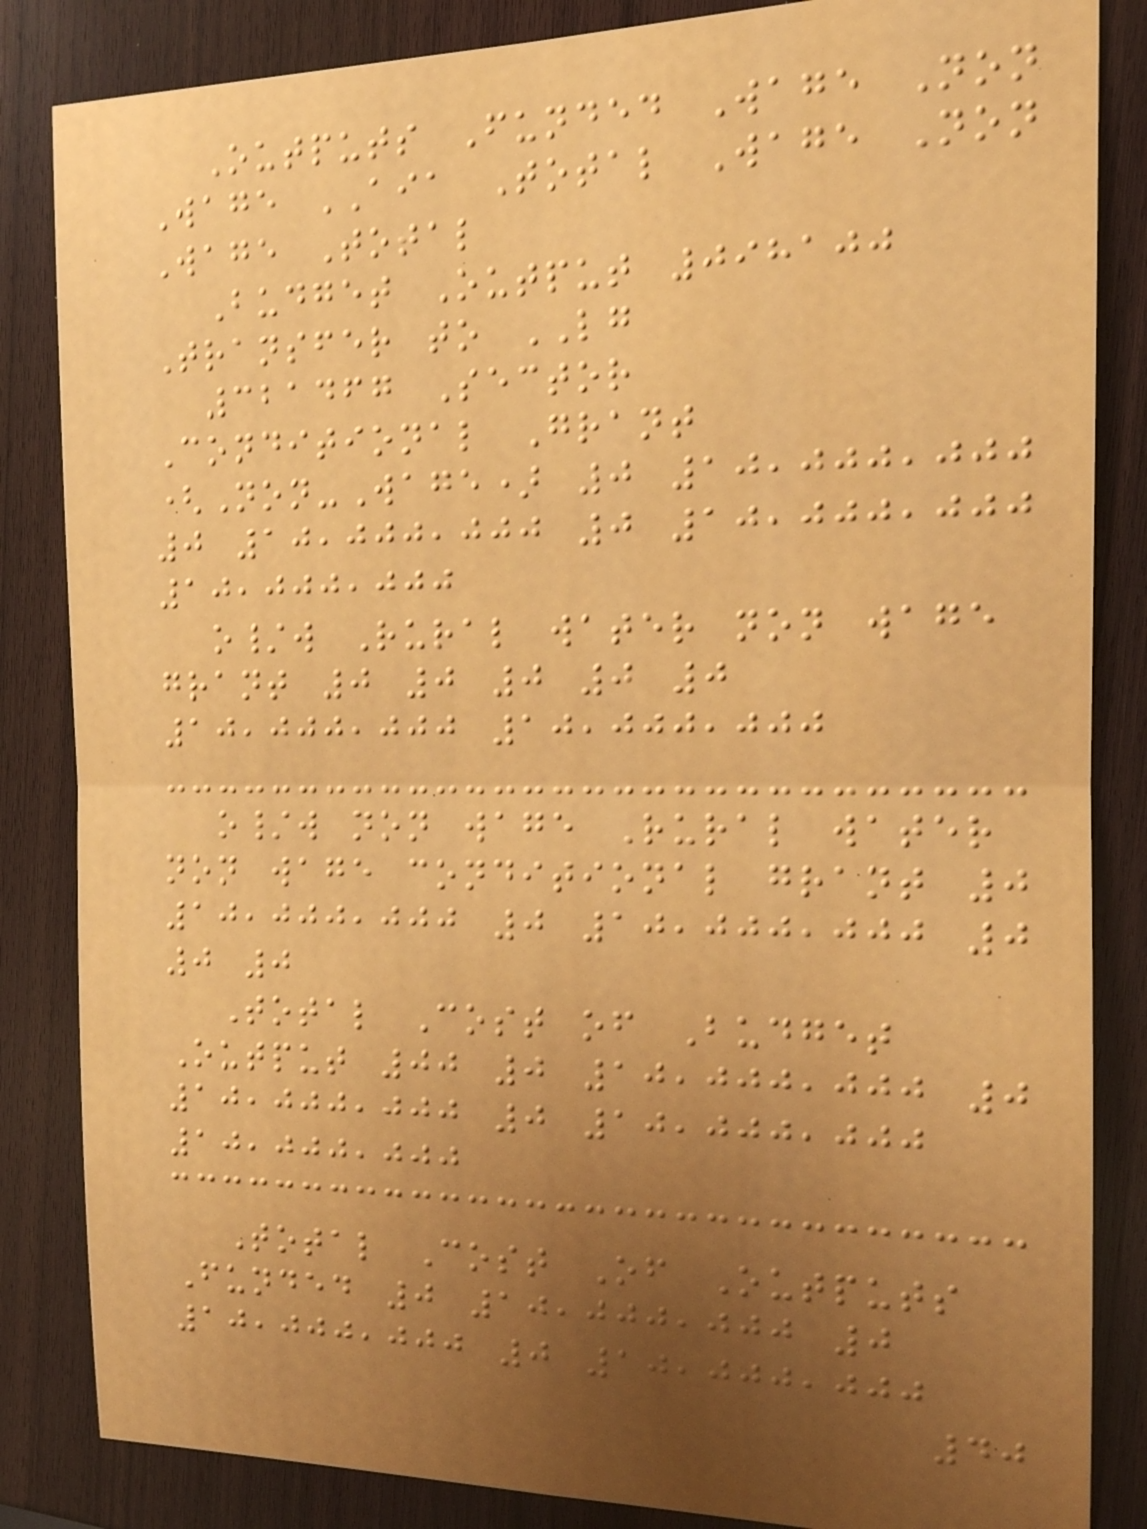Outputs Funded Wage Non
Wage AIA Total Wage Non
Wage Total
Budget Output 098100
Transfer to LG
321467 Sector
Conditional Grant
(Non-Wage) 0 10,000,000
0 10,000,000 0 10,000,000
10,000,000
o/w Rural water non wage
grant 0 0 0 0 0
10,000,000 10,000,000
o/w non wage Rural water
non wage conditional grant 0
10,000,000 0 10,000,000 0
0 0
Total Cost of Budget
Output 00 0 10,000,000 0
10,000,000 0 10,000,000
10,000,000
Total Cost Of Outputs
Funded 0 10,000,000 0
10,000,000 0 10,000,000
40
